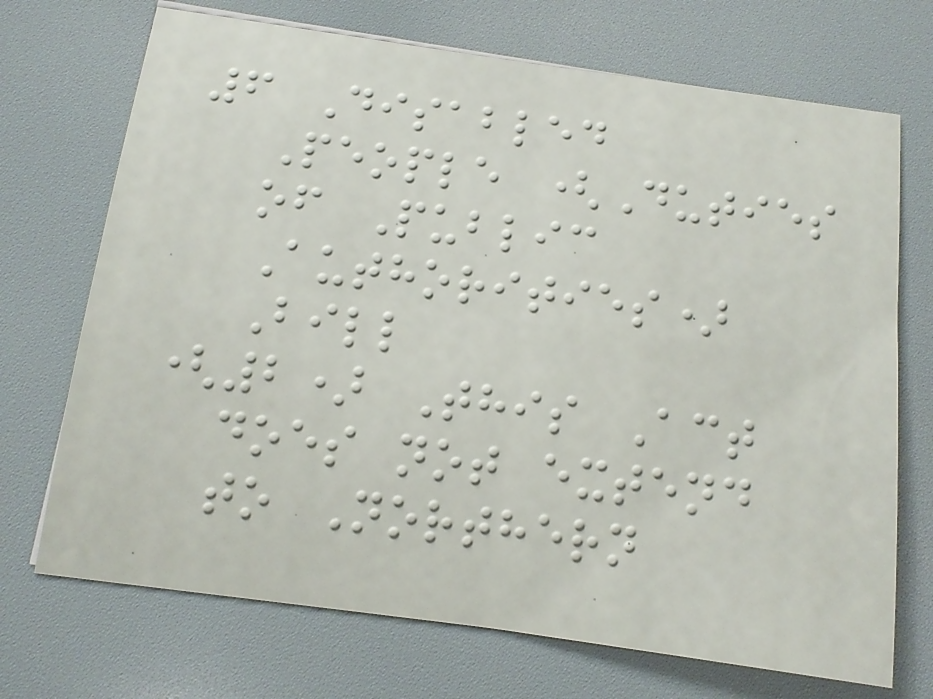6 Disabled
People (Duties
of Public
Authorities)
Bill
(2) This Act
does not extend
to Northern
